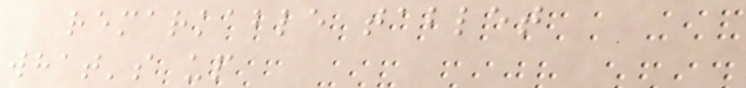remarkable tablet
what's up
